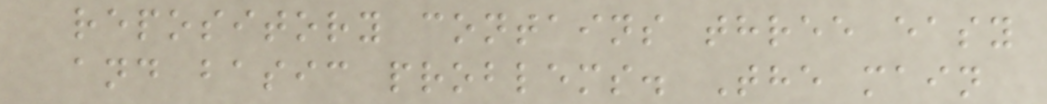repository contains three easy
and basic problems. The main
